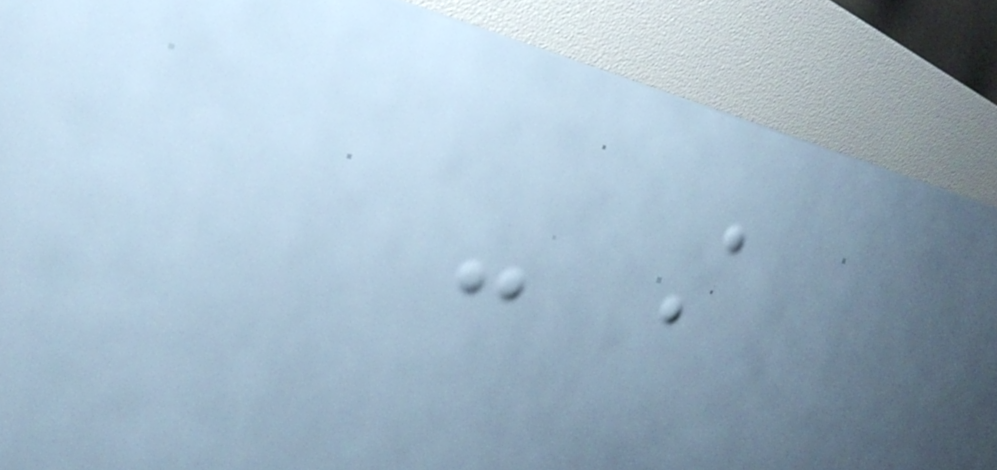- A
